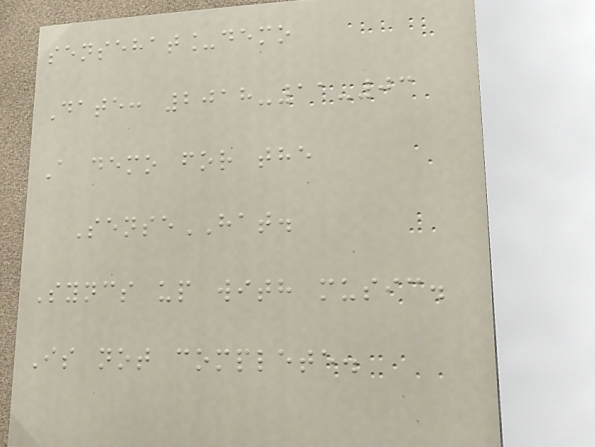sensehat_demo
Date: 2018-11-03
A demo for the
SenseHAT.
Syncs up with music.
Is not complete.
